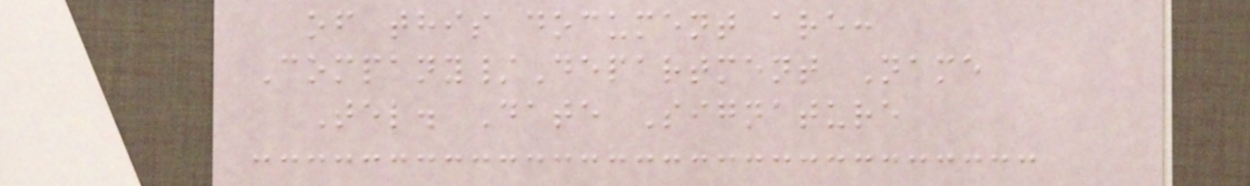of this document are:
Company/Department Name
Tel. Date Signature
